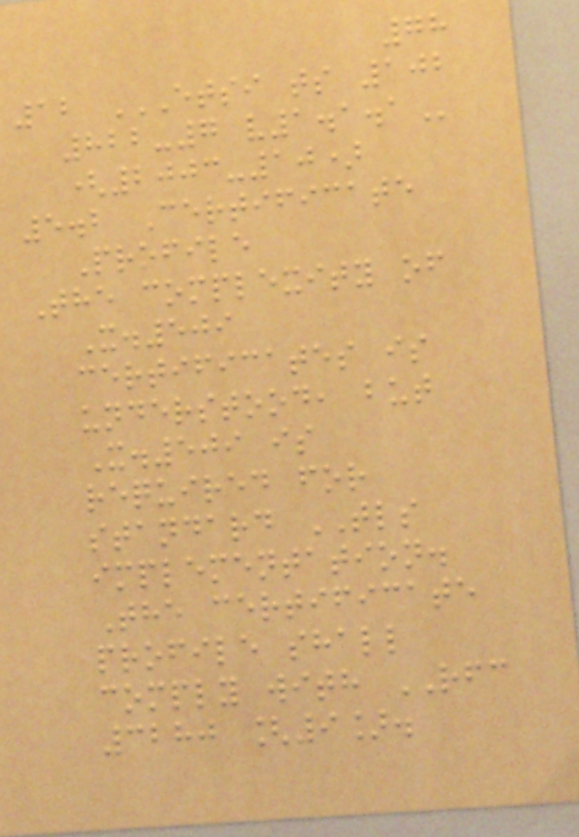78
12 ETSI TS 102
822-7 V1.1.1
(2003-10)
5.2 Certificate
Profile
The complexity of
X.509
certificates is
understood, but
X.509 is
required for
standard TLS
implementation.
The certificate
profile shall
comply with RFC
3280 [9].
